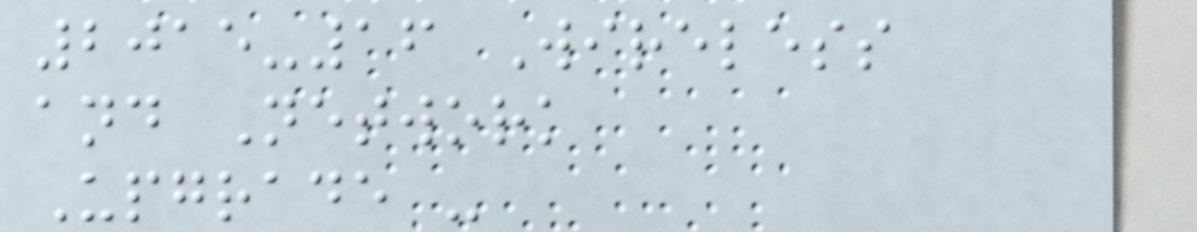2015-16 Wireless
and Network
Upgrade -
